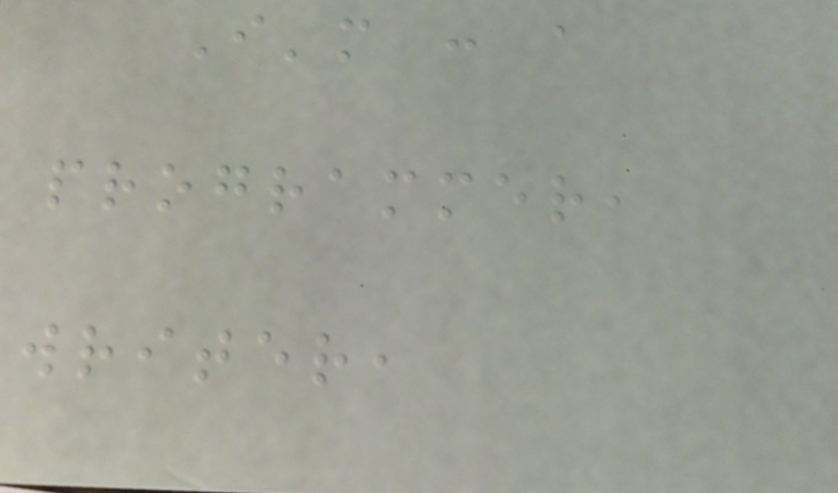I'm : a
programmer,
writer,
